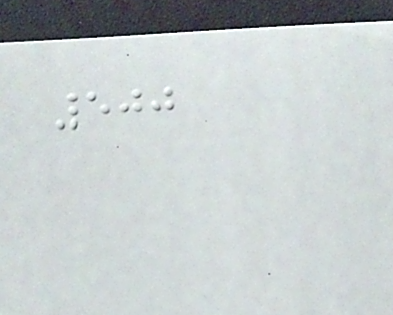500
